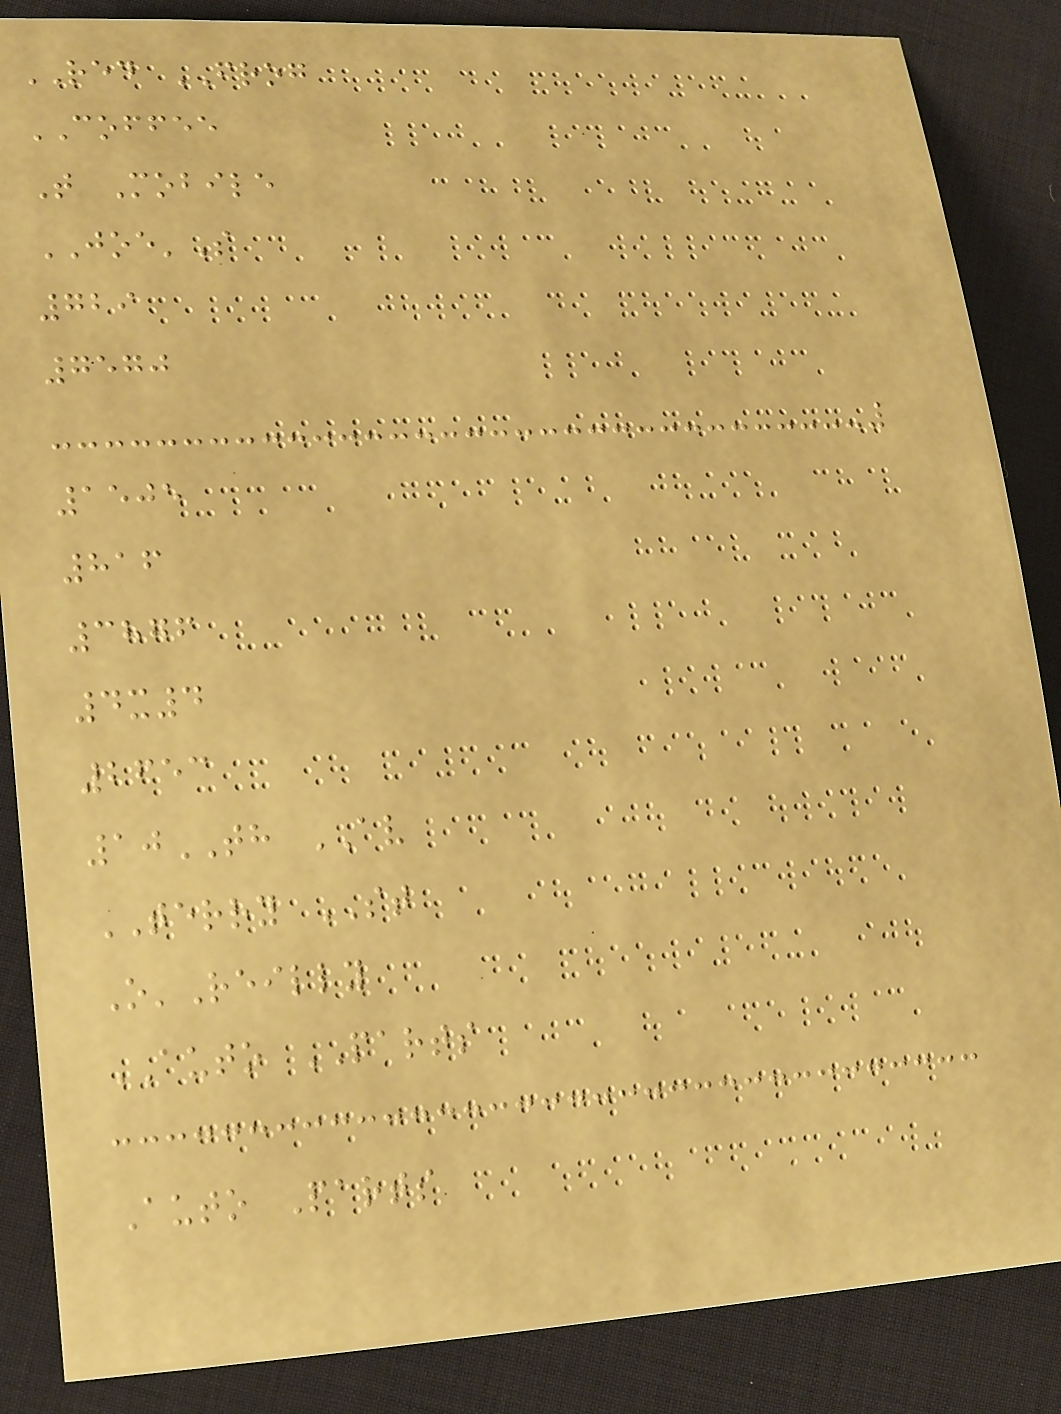RED FROG
COFFEE
T Mobile
JOE'S
729
7570
1505
816
3876
4x4
2653
10TH AV
TERRY ST
O'Reilly
AUTO PARTS
Auto Parts
